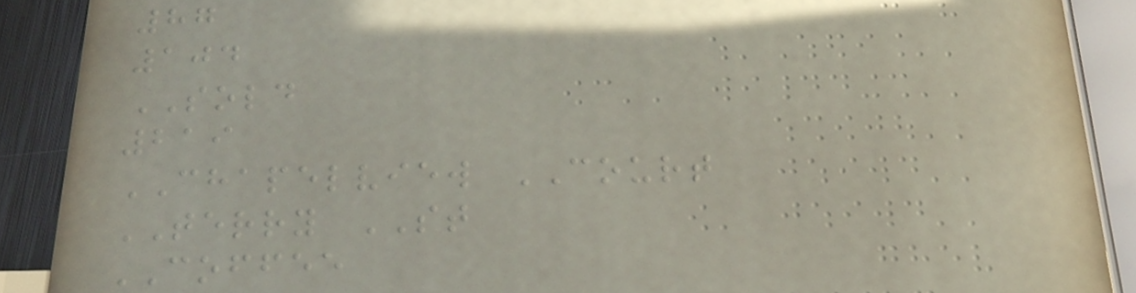87
104
SOLD
219
CHAPELVIEW COURT
TERRY ST
COFFEE
